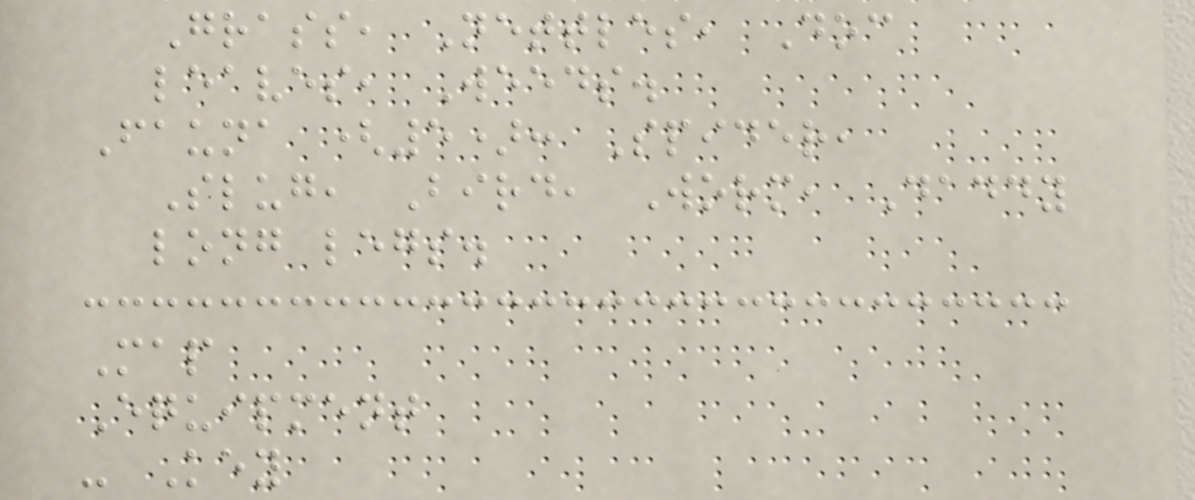Grass, Nettles, Doc
leaves, Weeds.
Fauna (5): Spider,
Slug, Bird, Worm, Daddy
long legs.
Map
Equipment
- Key
